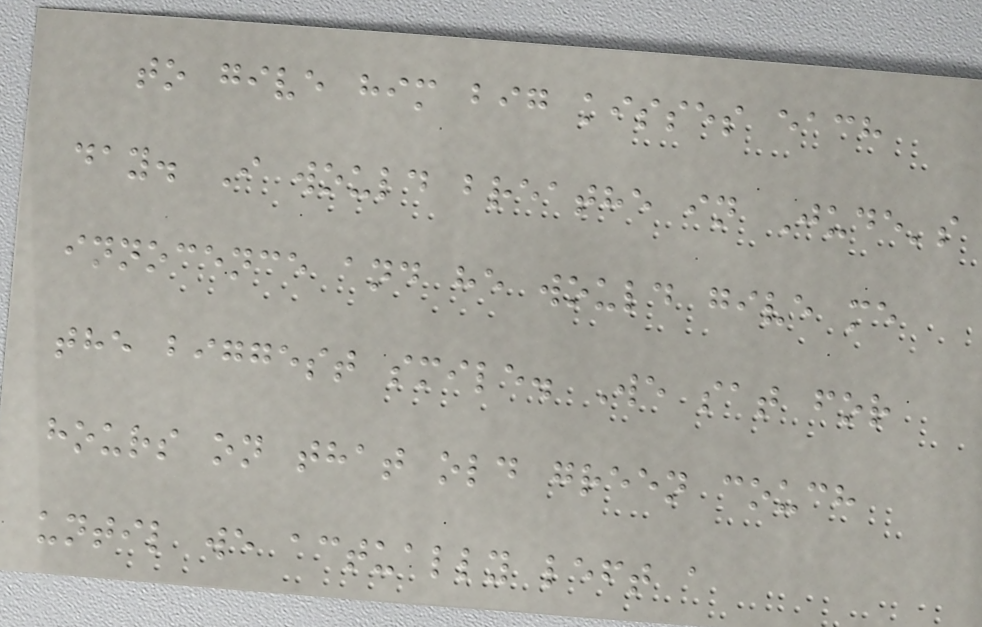to give him big kisses each
day. I would breathe in Jude's
innocence and he would give me
the biggest smile. We sat for
hours on that old green couch
until we actually left a
